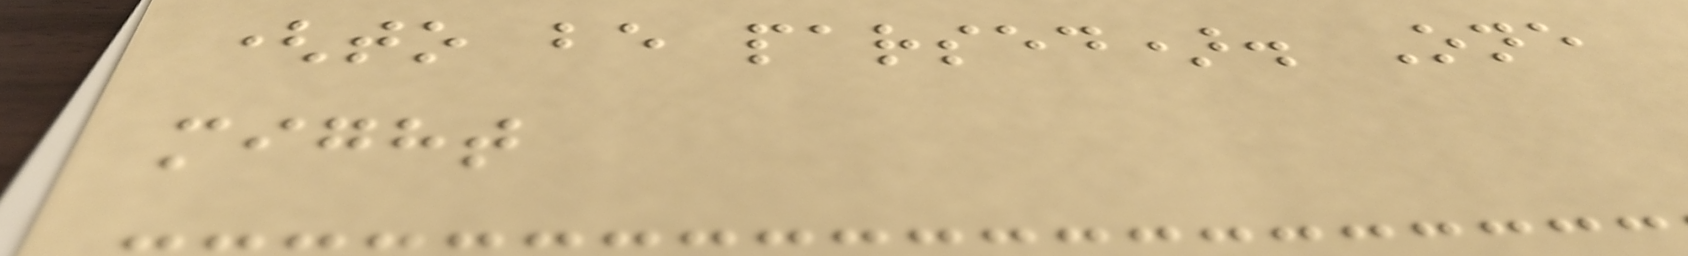(to be parsed). One
might
